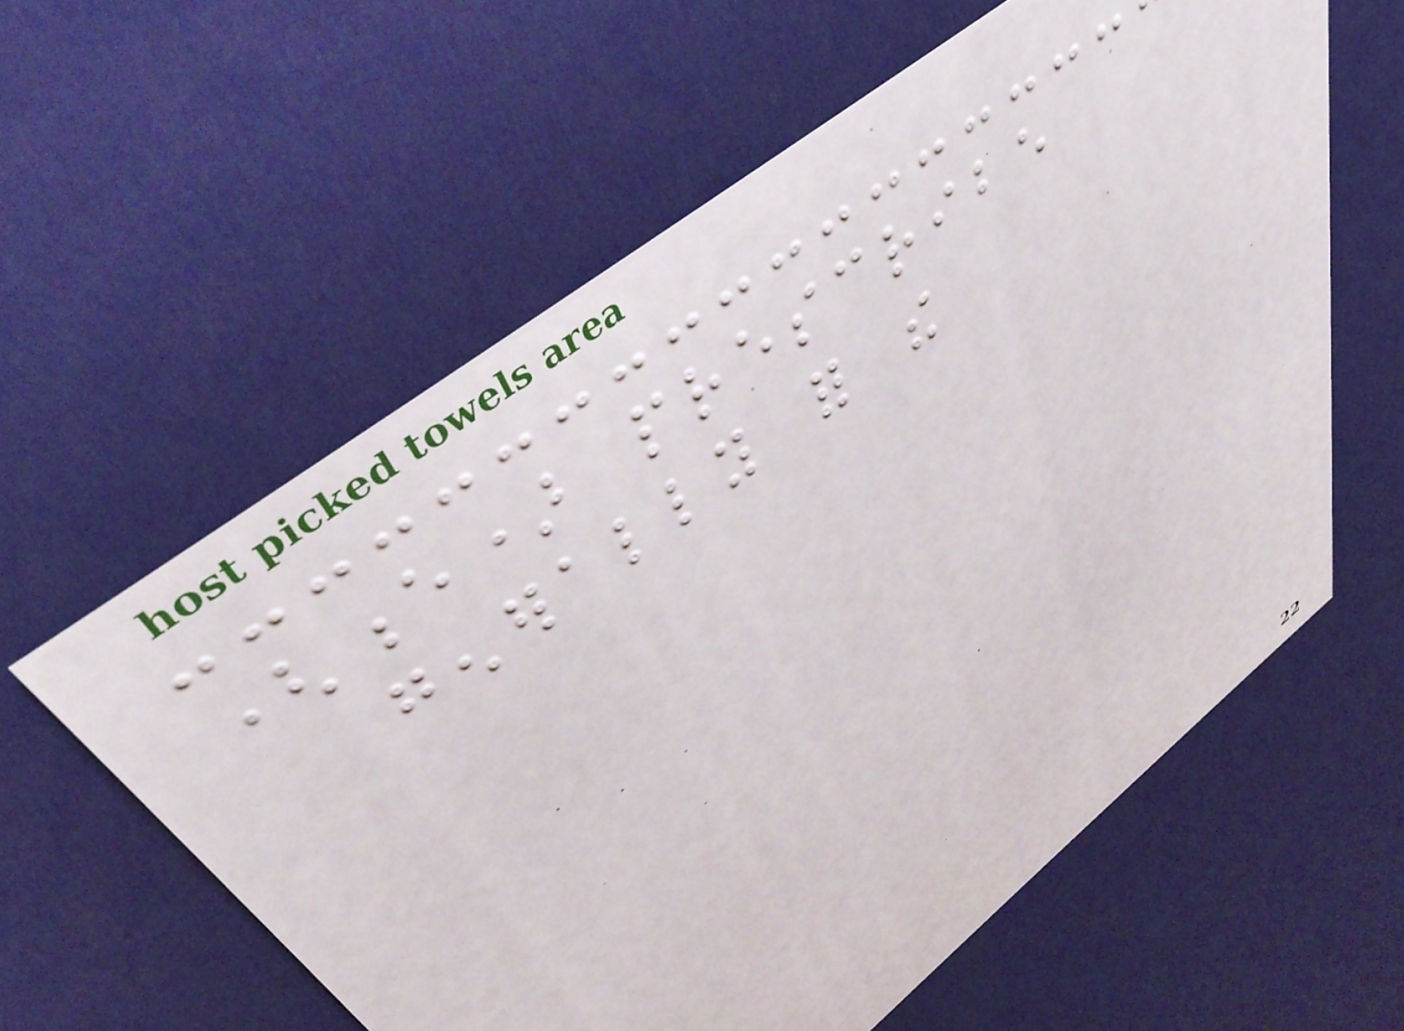(e) prescribe
generally for the
